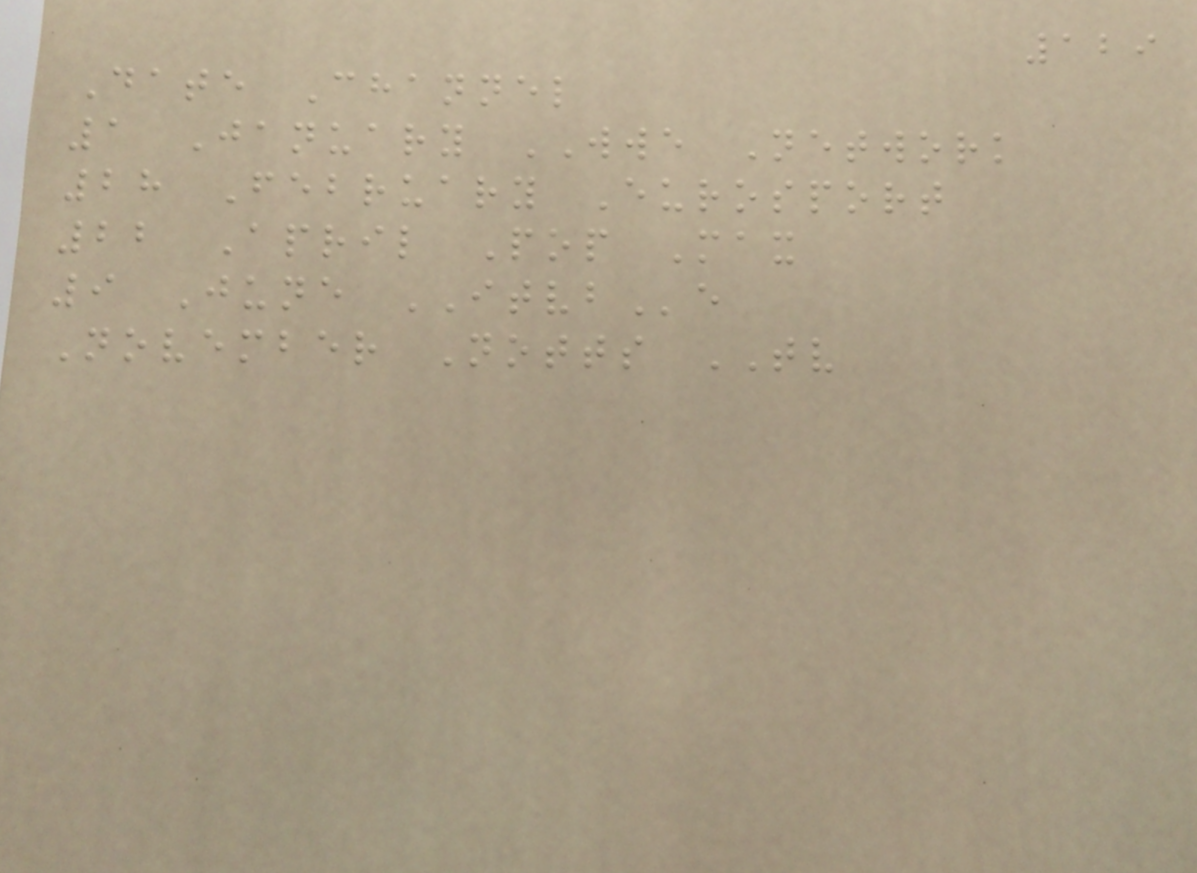129
Date Channel
1 January WWE Network
28 February Eurosport
22 April Pop Max
9 June ITVBe
November Notts TV
